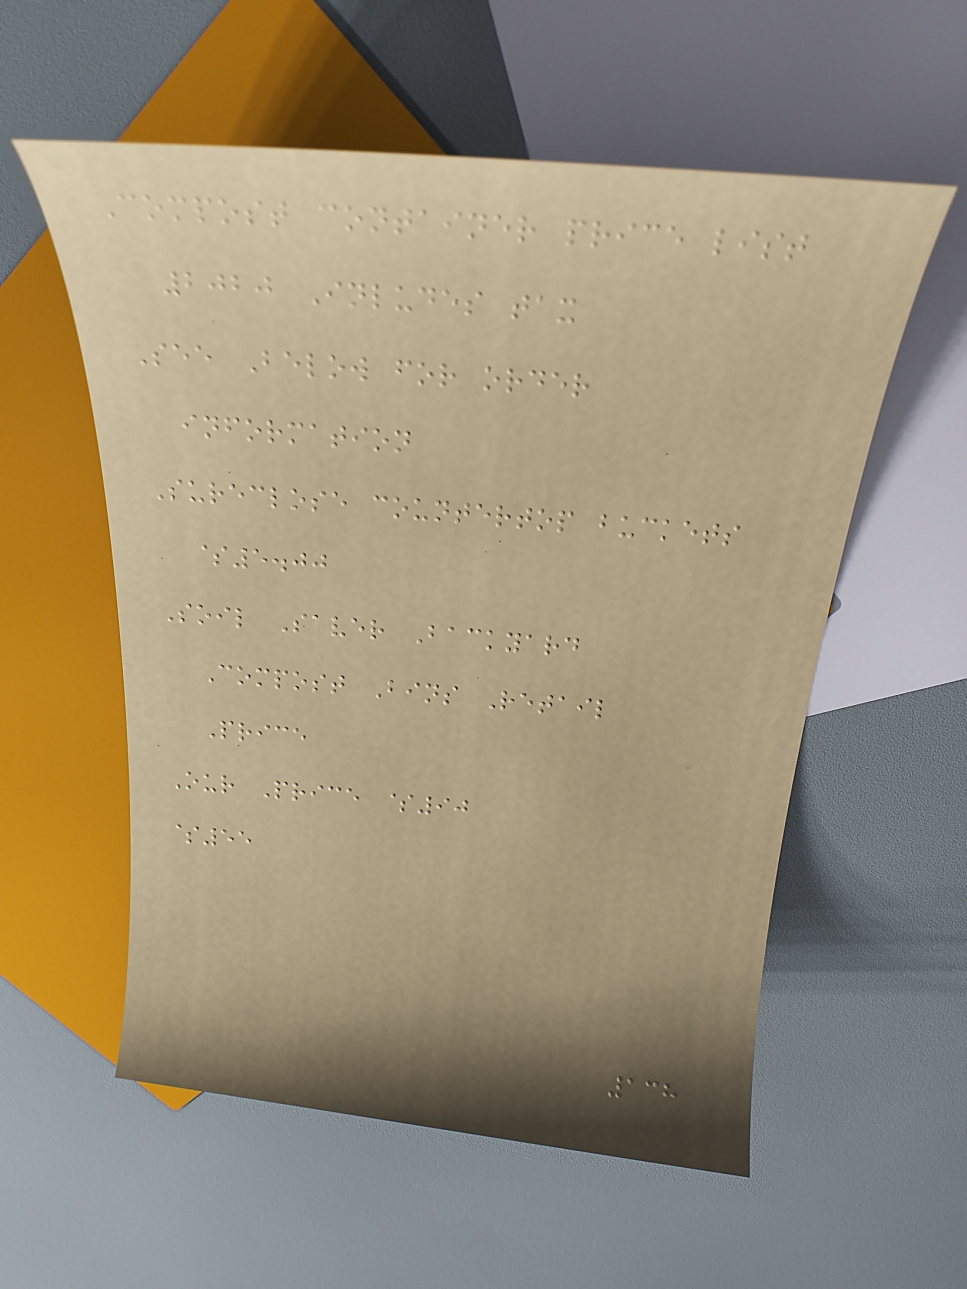Compost container price list
2020 Inludes tax
See Below for order
information
Sureclose countertop buckets
$5.00
Soil Saver Backyard
Compost Bins Retail
Price
Our Price $90
$55
138
